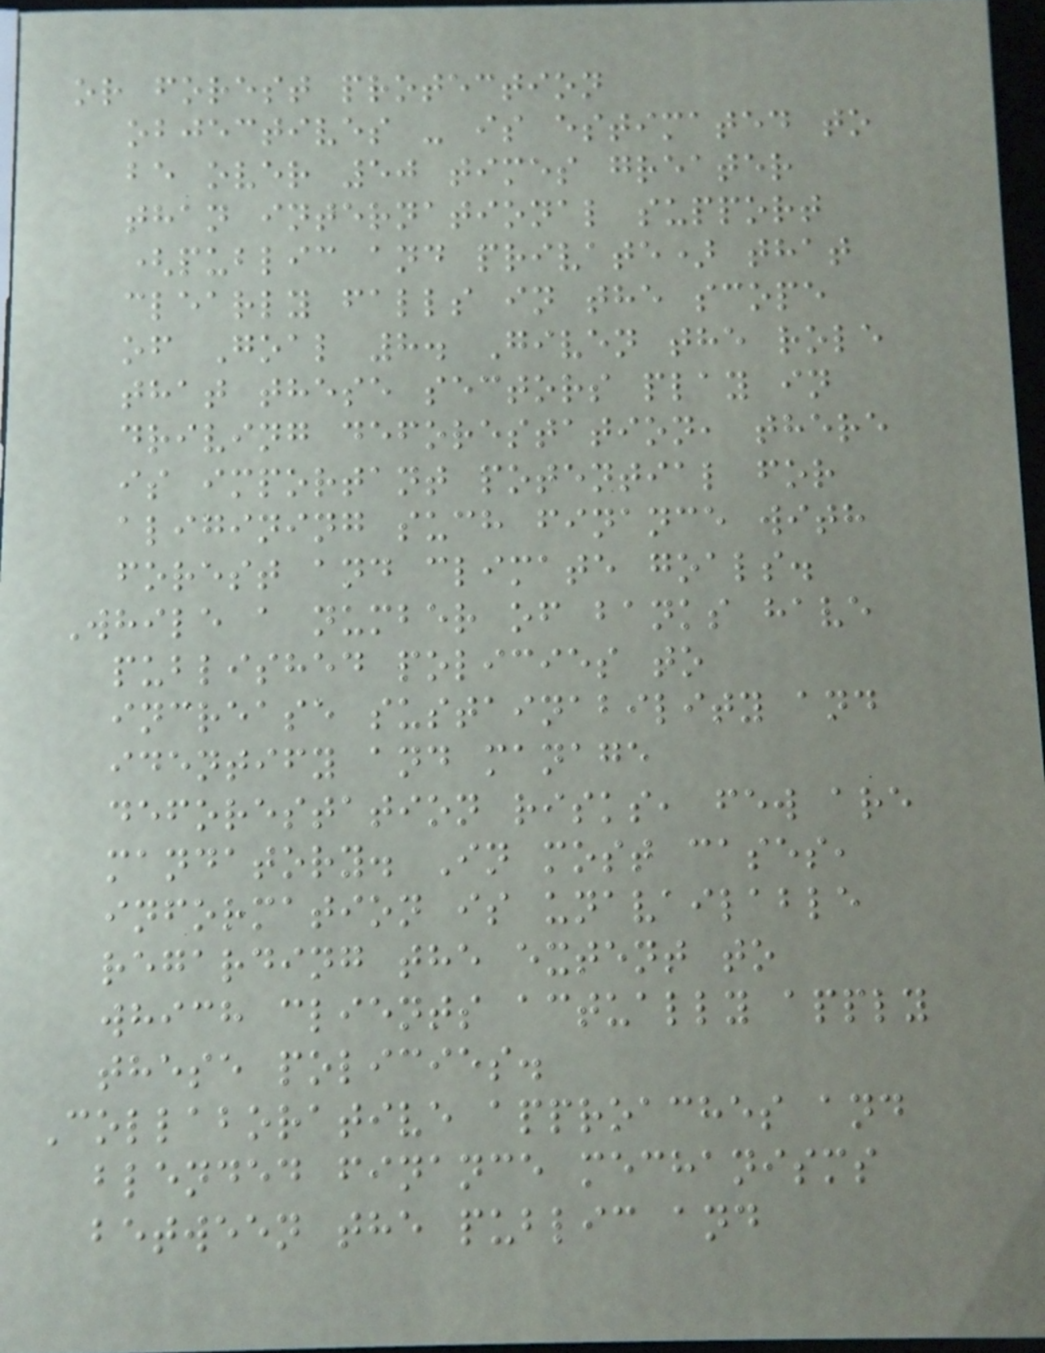or forest protection
objectives - is estimated to
be over 50 times greater
than international support
(public and private) that
clearly falls in the scope
of Goal 8. Given the role
that these sectors play in
driving deforestation, there
is important potential for
aligining such finance with
forest and climate goals.
While a number of banks have
published policies to
increase sustainability and
identify and manage
deforestation risks, few are
mandatory. In most cases,
information is unavailable
regarding the extent to
which clients actually apply
these policies.
Collaborative approaches and
blended finance mechanisms
between the public and
